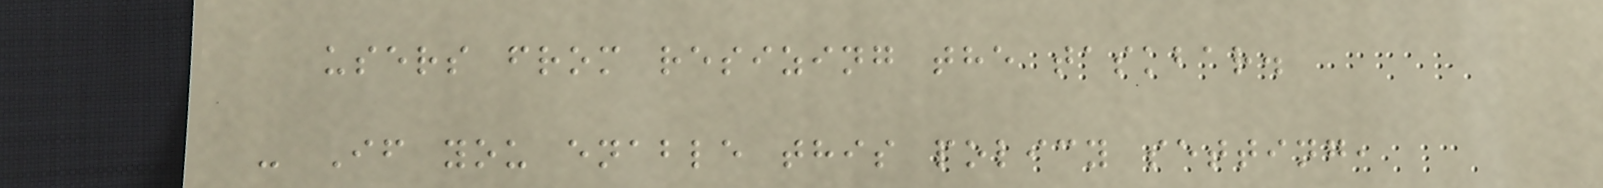users from resizing the taskbar.
- If you enable this policy setting,
